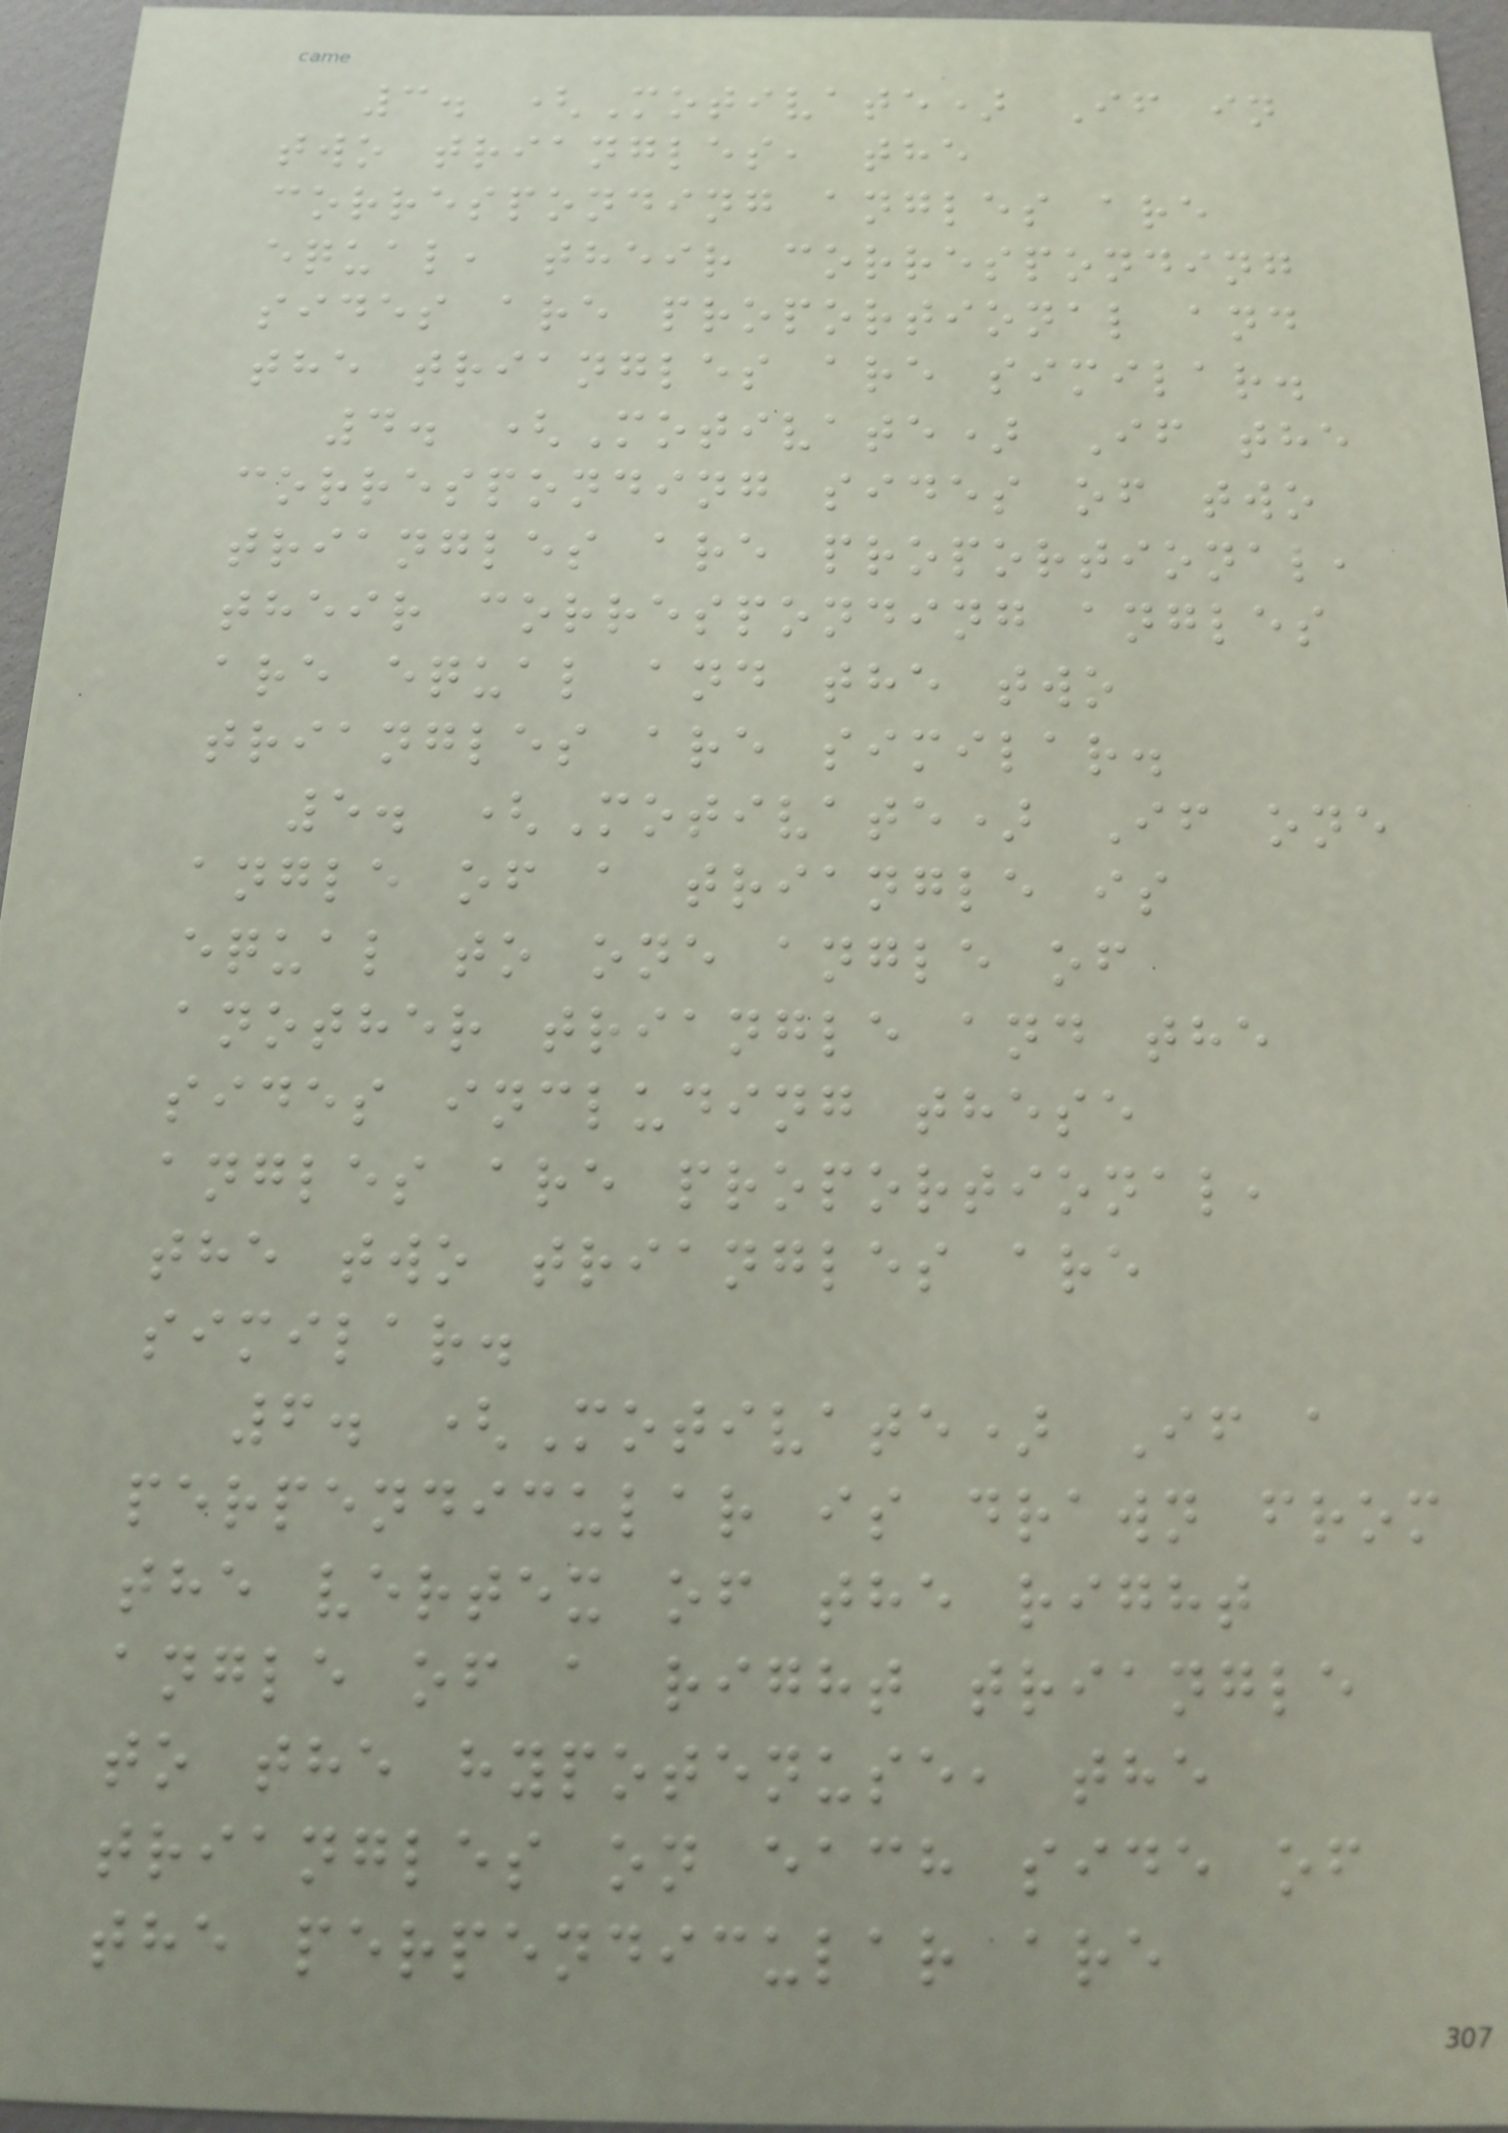3. (Motivate) If in
two triangles, the
corresponding angles are
equal, their corresponding
sides are proportional and
the triangles are similar.
4. (Motivate) If the
corresponding sides of two
triangles are proportional,
their corresponding angles
are equal and the two
triangles are similar.
5. (Motivate) If one
angle of a triangle is
equal to one angle of
another triangle and the
sides including these
angles are proportional,
the two triangles are
similar.
6. (Motivate) If a
perpendicular is drawn from
the vertex of the right
angle of a right triangle
to the hypotenuse, the
triangles on each side of
the perpendicular are
